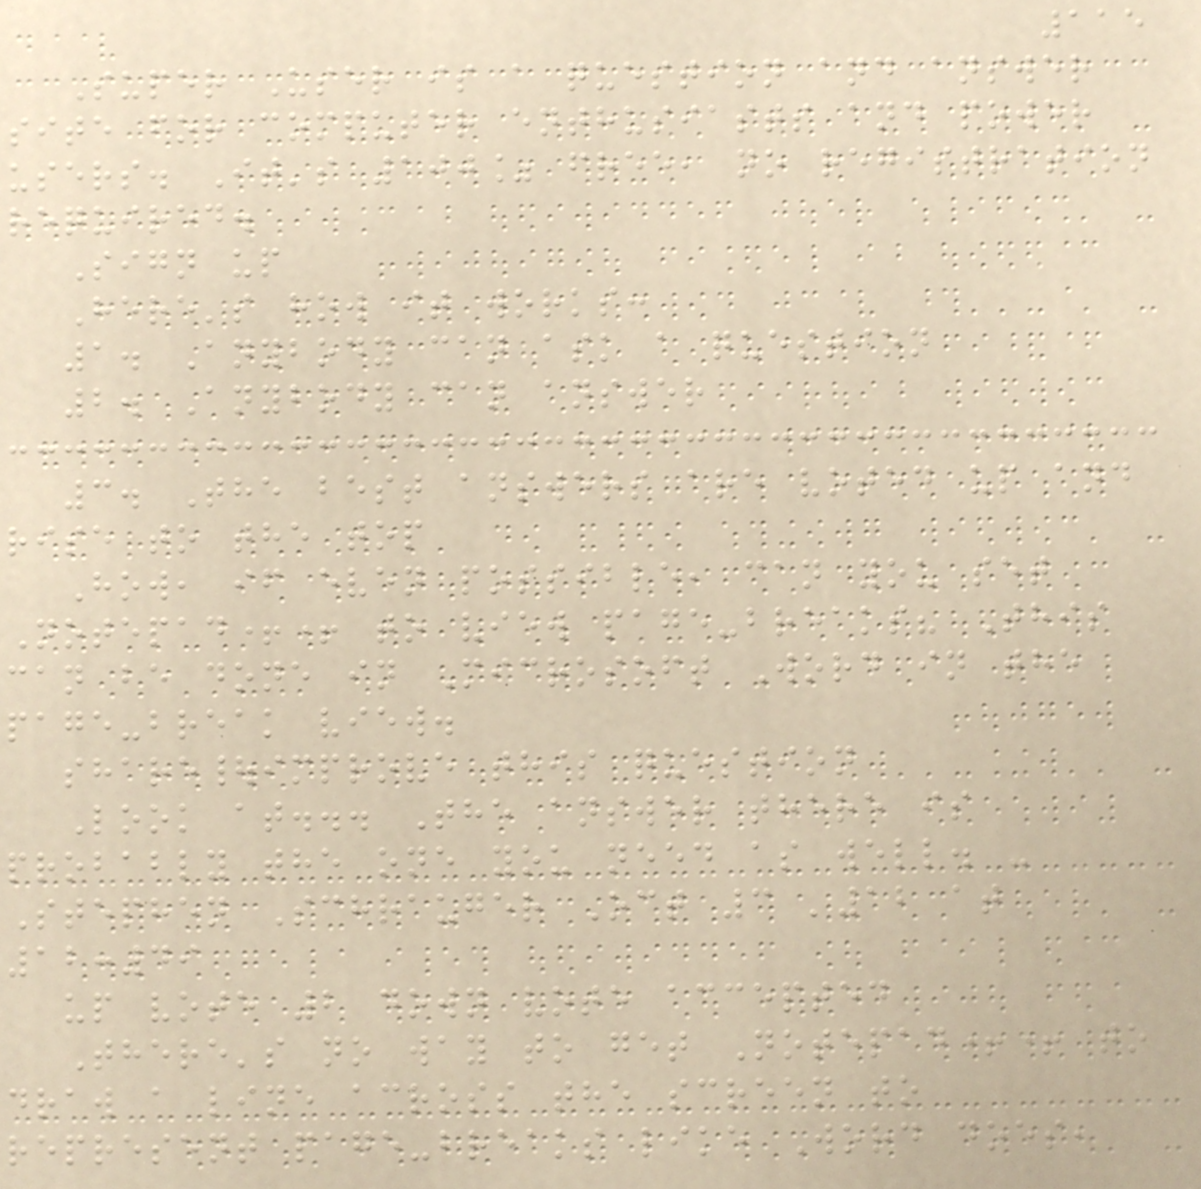115
Super User is a question and answer
site for computer enthusiasts and power
users. It's 100% free, no registration
required.
Sign up
Here's how it works:
1. Anybody can ask a question
2. Anybody can answer
3. The best answers are voted up and
rise to the top
How, if even possible, can you set
Notepad++ to view page-breaks? This
can be done in Microsoft Word in the
page-break view.
share|improve this question
Look at... The answer there is
probably the one you need as well. -
Stephen Schrauger Oct 3 '12 at
12:49
up vote 2 down vote accepted
There's no way to get Notepad++ to
draw a line across the screen to
represent page-breaks like Word does,
